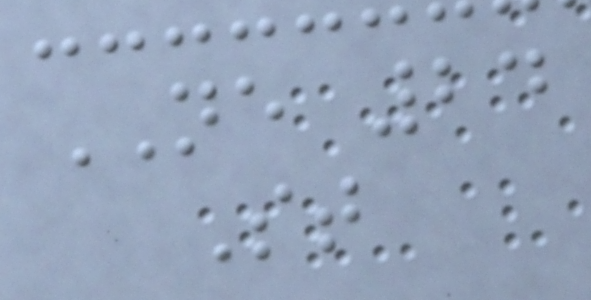NE 24
St
